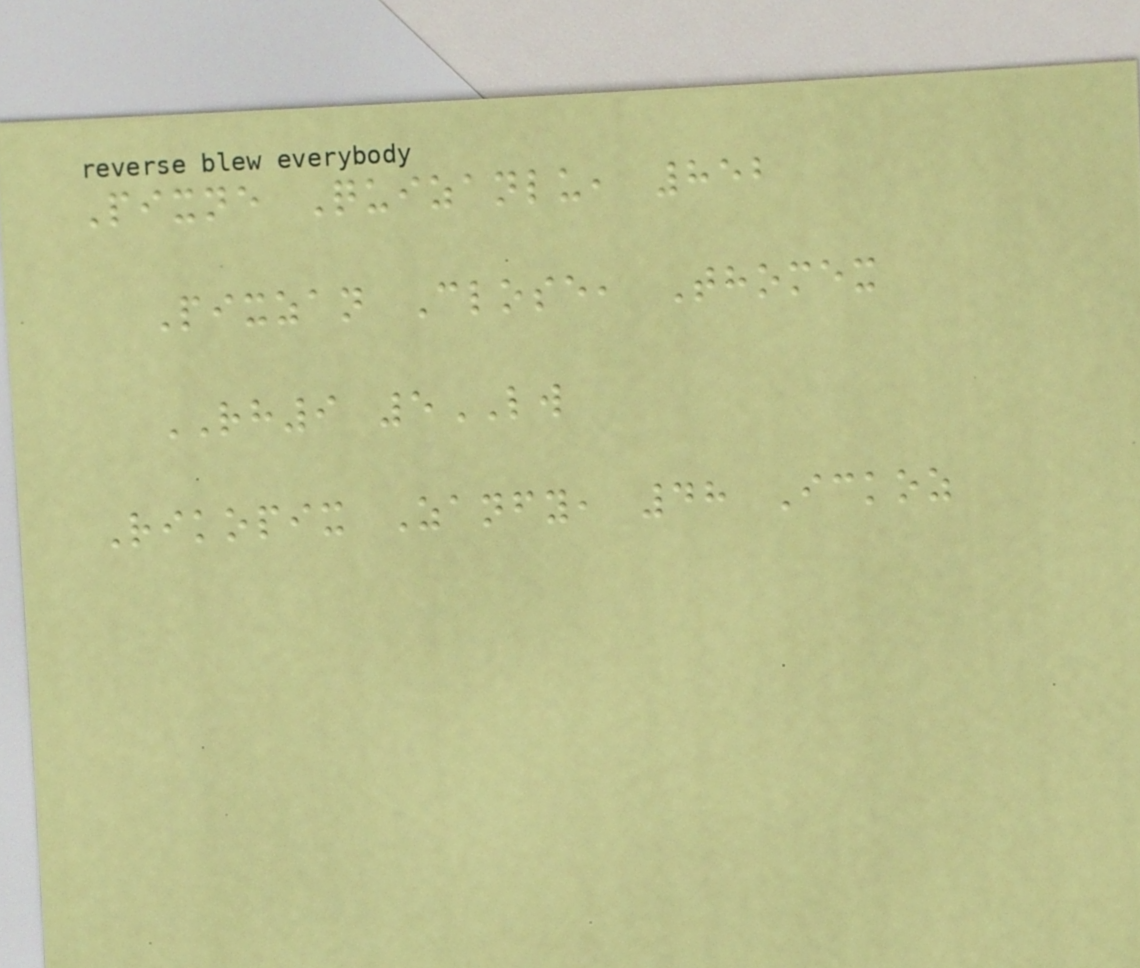Pixne Quizanlu, 852
Pixzan Close, Thomex
RH9 5LW
Rikopix Zanfy, 48 Ickoz
